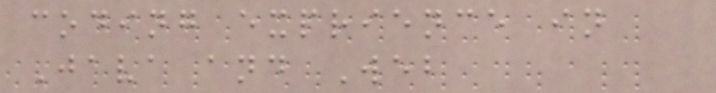coding exprience in
Java and Web
